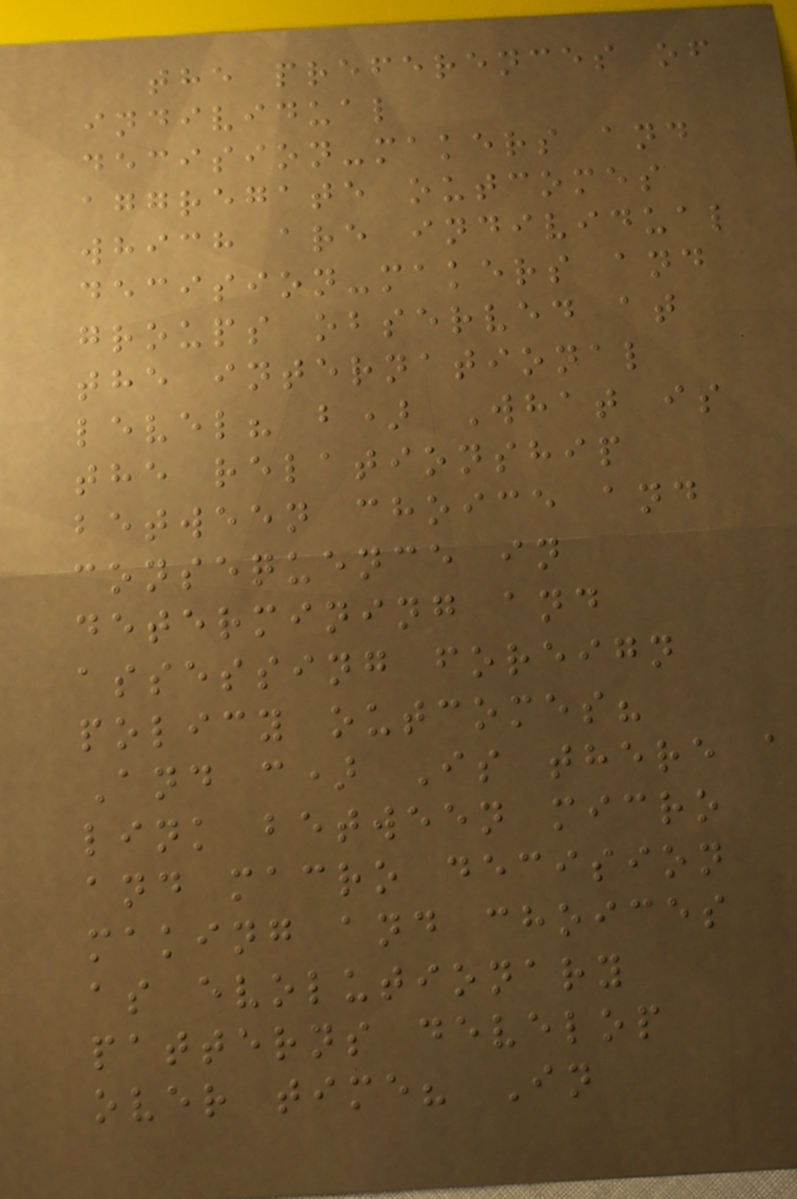the preferences of
individual
decision-makers and
aggregate outcomes
which are individual
decision-makers and
groups observed at
the international
level? b) What is
the relationship
between choice and
consequence in
determining and
assessing foreign
policy outcomes?
And c) Is there a
link between micro
and macro decision
making and choices
as evolutionary
patterns develop
over time? In
